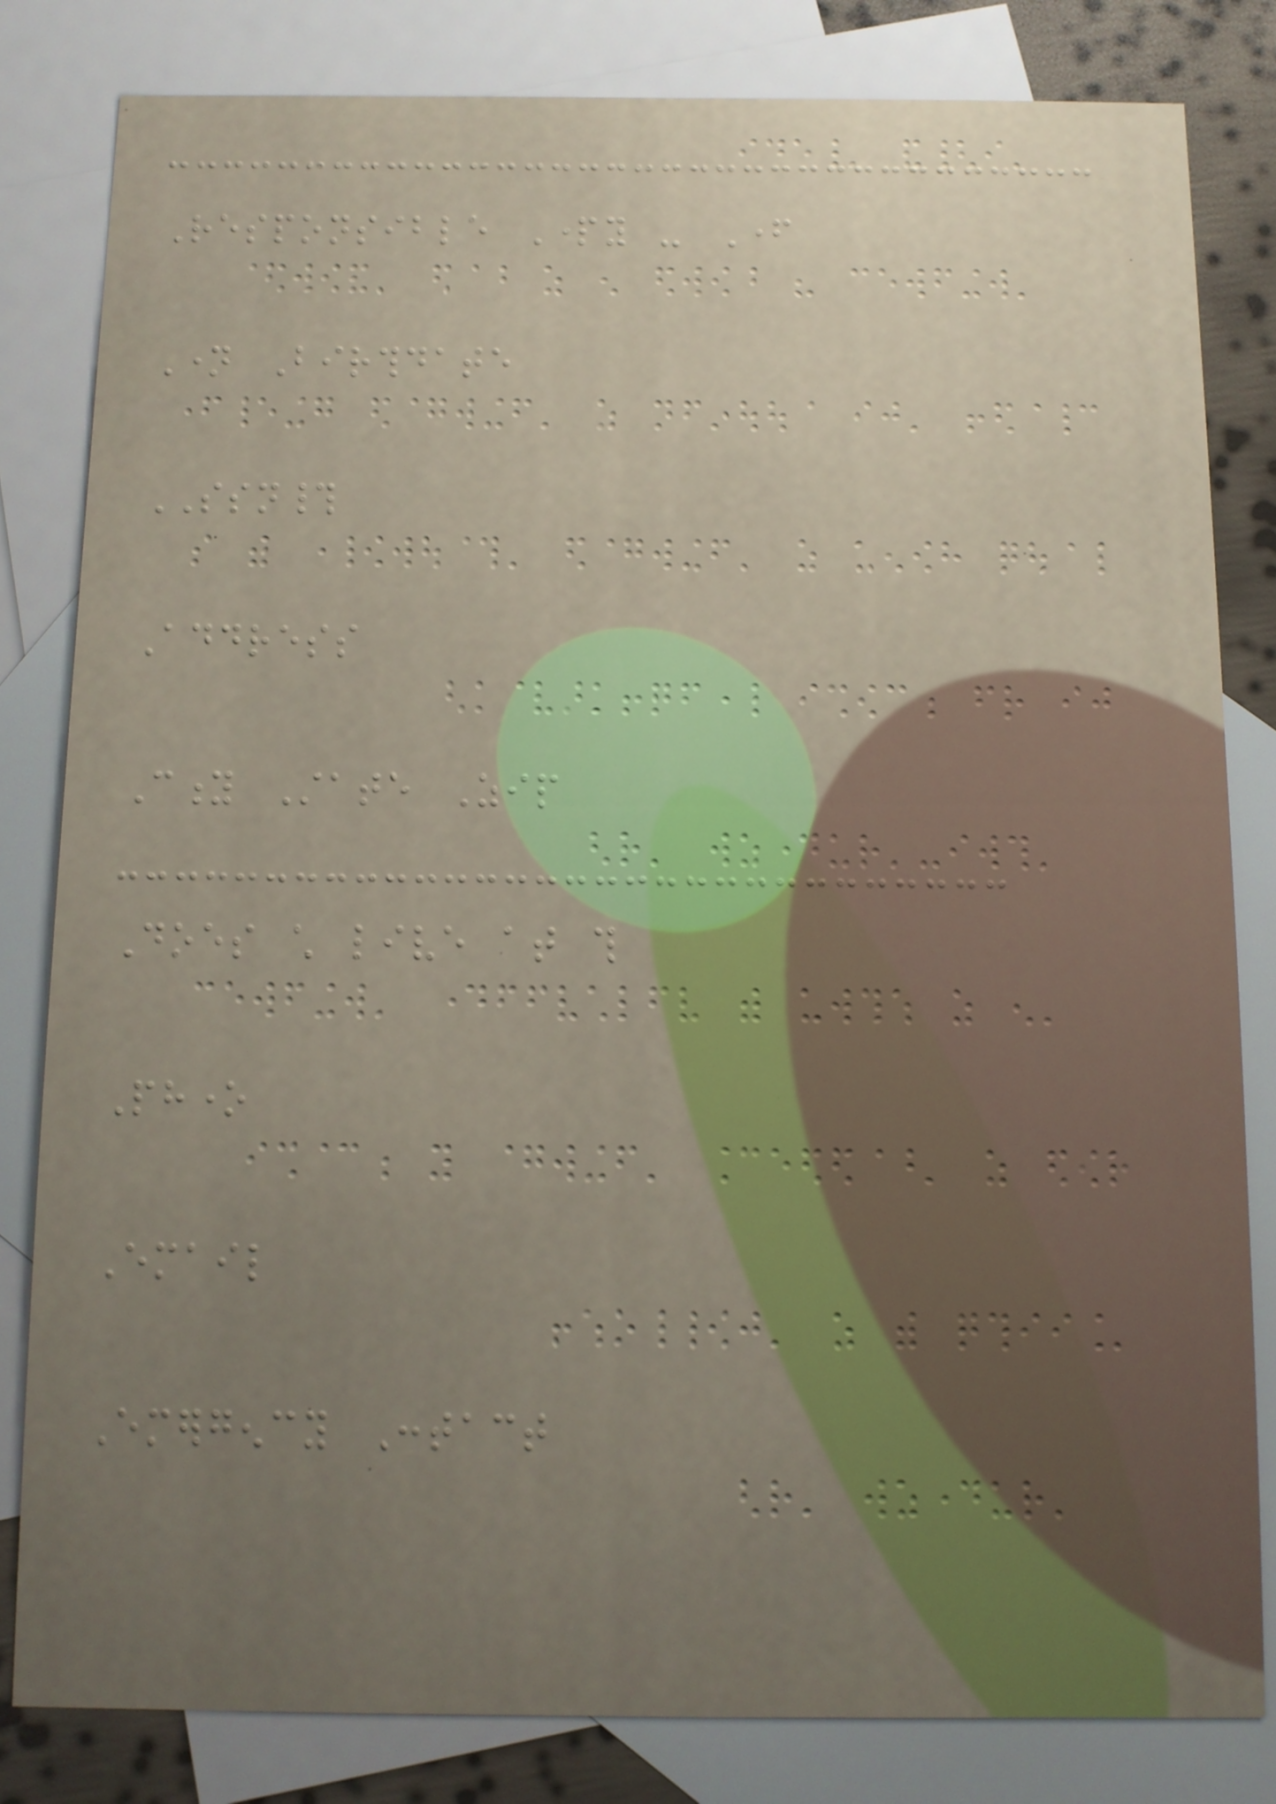Responsible Party - Father
Name Birthdate
SSN#
Address
City State Zip
Does child live at this
Phone
Email
Emergency Contact
